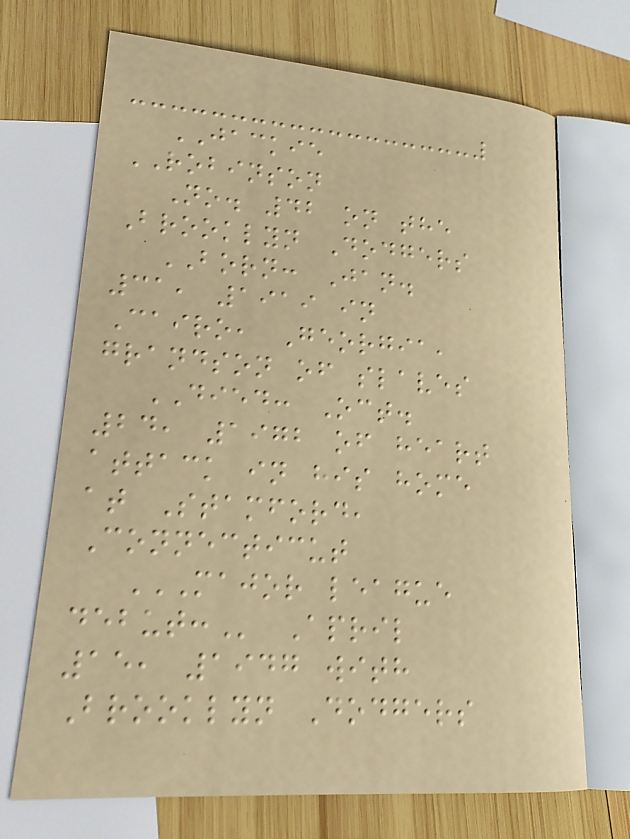JACKIE
ROBINSON
No. 42 on the
Brooklyn Dodgers
BORN: Jan.
31, 1919 in
Cairo, Georgia,
grandson of slaves
DIED: Oct.
24, 1972 of heart
attack in his home
at Stamford,
Connecticut
MAJOR LEAGUE
DEBUT: April
15, 1947 with
Brooklyn Dodgers
